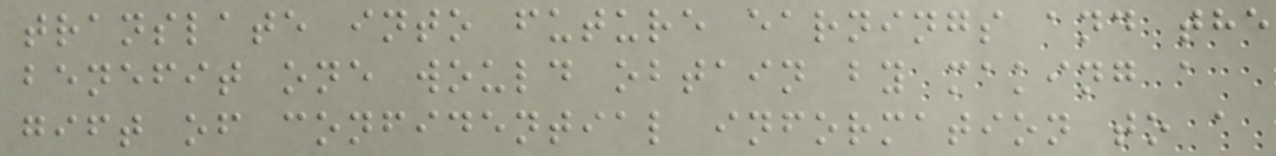translate into future earnings and the
benefit one would obtain by making a
gift of confidential information to a
